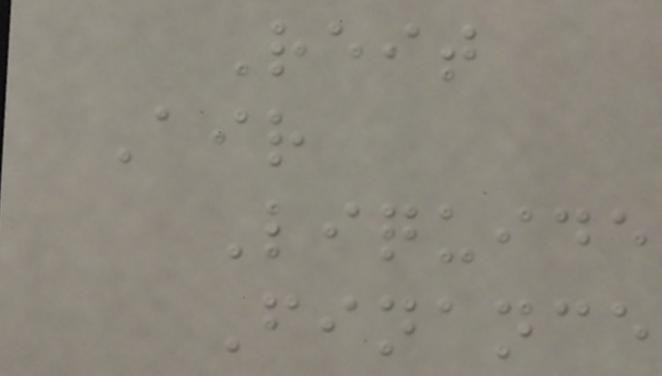Reit
Air
Liquide
Finance
